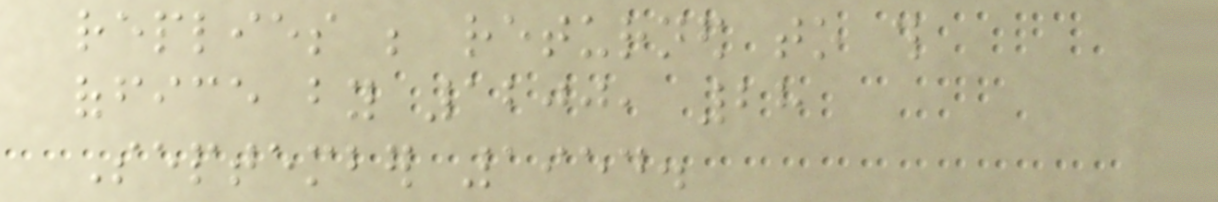replies be returned to this
office by 1200, 28
September 1954.
